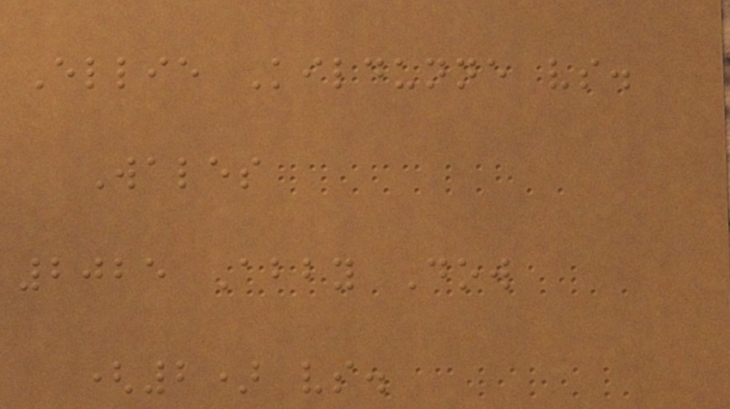Ellie Kildunne vs.
Wales
2025 Abby Dow
(2) vs.
